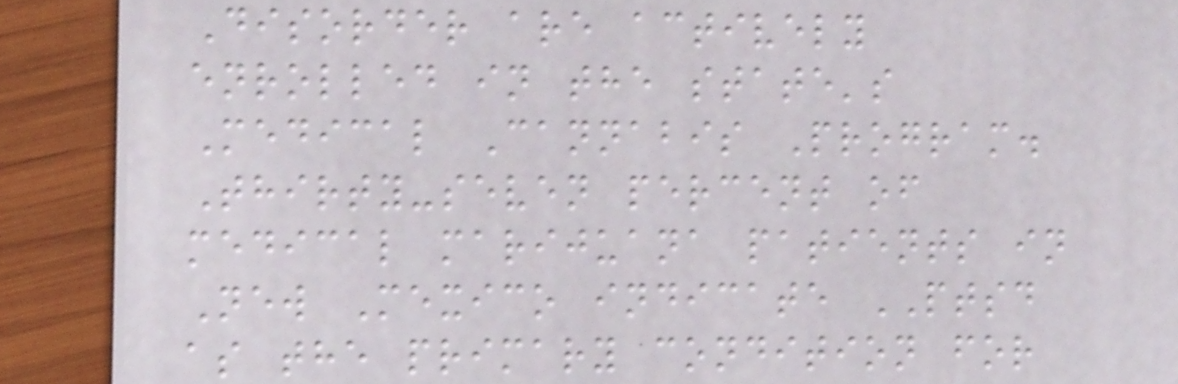Disorder are actively
enrolled in the state's
Medical Cannabis Program.
Thirty-seven percent of
medical marijuana patients in
New Mexico indicate PTSD
as the primary condition for
